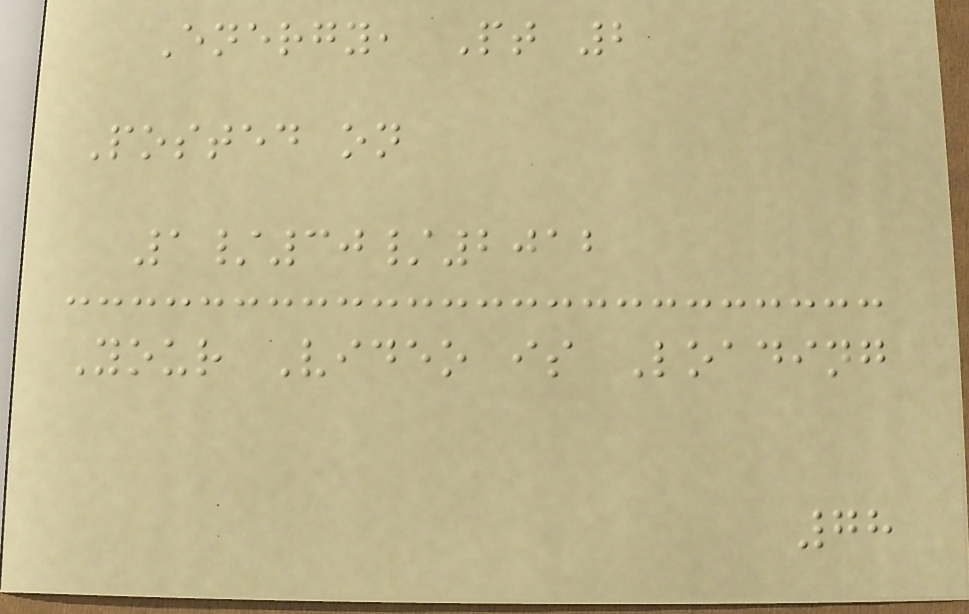Energy, Pt 2
Posted on
1/30/2012
Your Video is Loading
78
